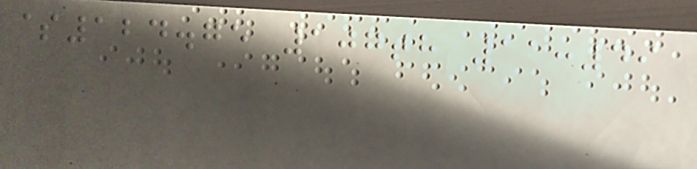$124.75 107th 11:49
